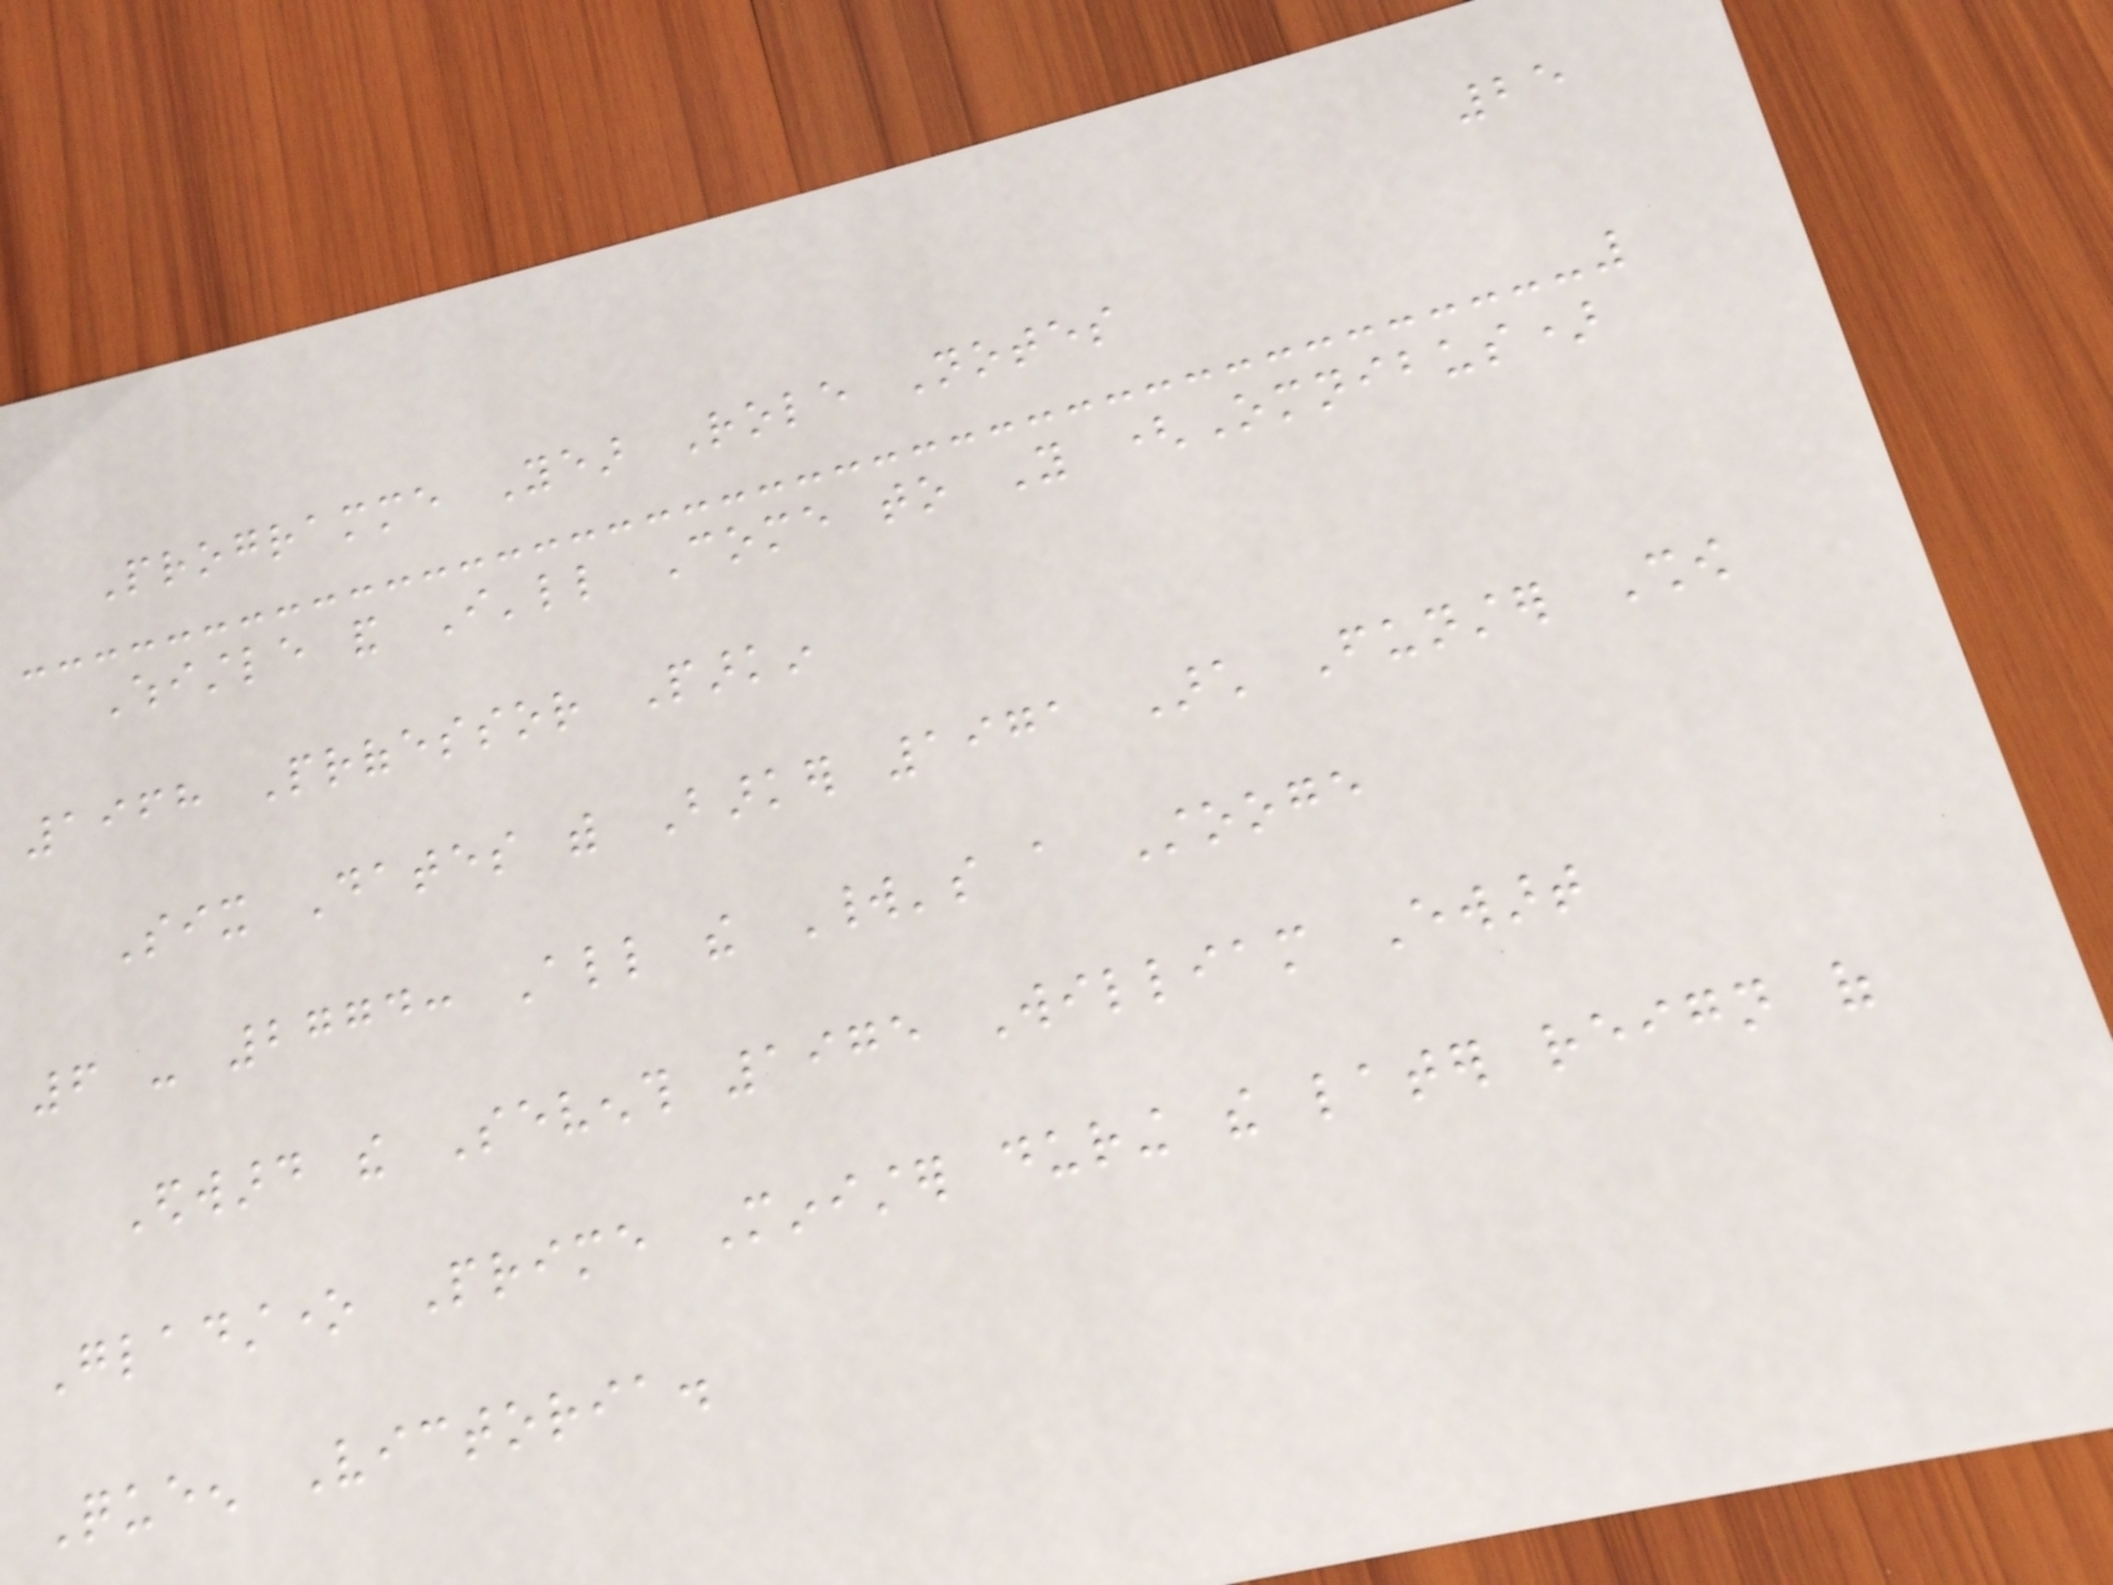25
Programme Year Role Notes
Whistle and I'll Come to You (Omnibus)
1968 Professor Parkin
Six Dates with Barker 1971 Arch Funster Show
6 - 2774: All the World's a Stooge
Edward the Seventh 1975 William Ewart
Gladstone Prime Minister during the later reign of
Queen Victoria.
